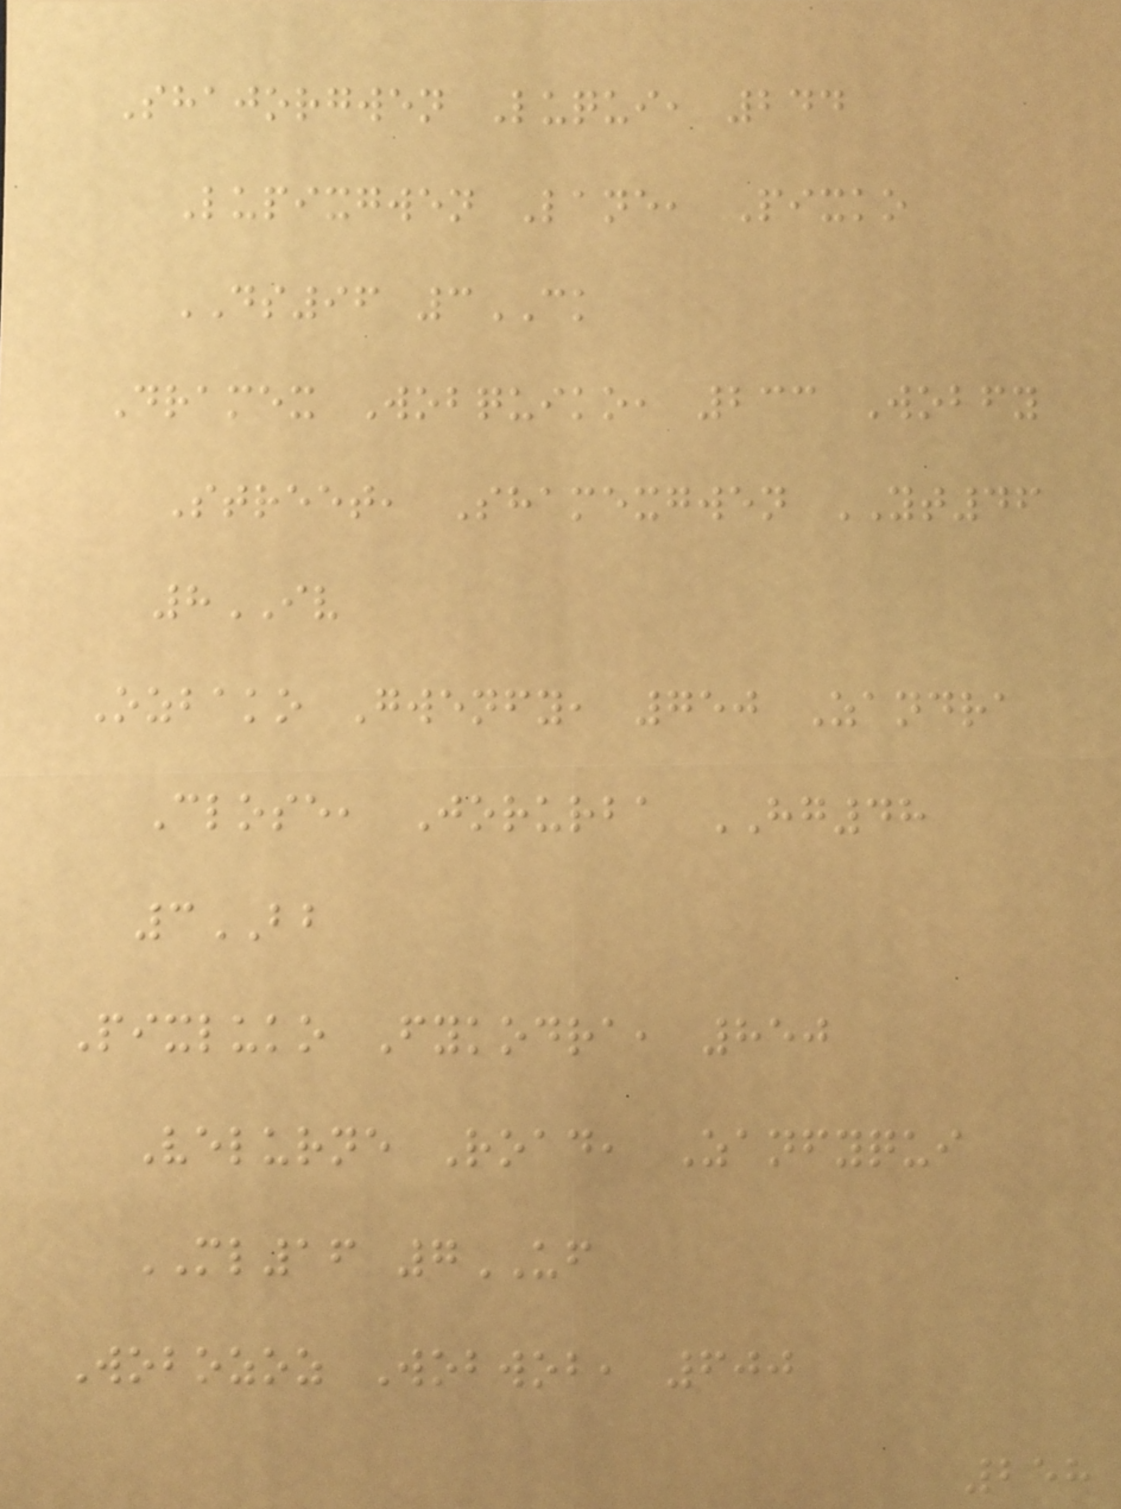Shajorgwen Luqui, 244
Lupixgwen Lane, Pixko
DS96 3CK
Dramex Wobquiko, 233 Wobfy
Street, Shamexgwen YT46
8IV
Ozbako Gwenfy, 750 Zandra
Close, Jorurba HG48
3BB
Pixluko Fykodra, 850
Velurne Road, Zanfyqui
ML16 7UF
Wobozoz Wobwob, 600
258
